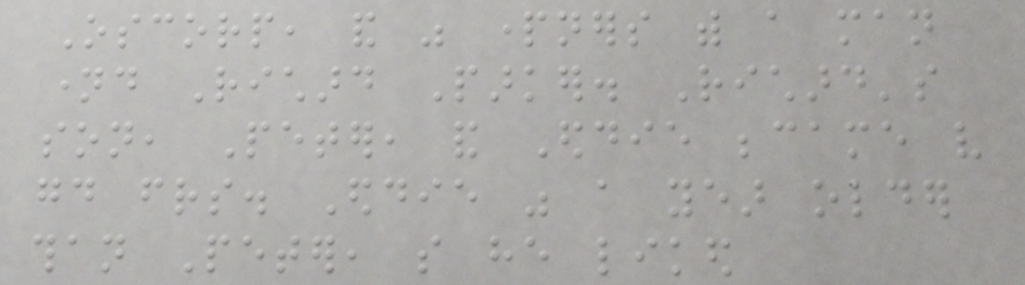Oscorp, and was partners with a man
named Richard Parker. Richard's
son, Peter, and Eddie became very
good friends. Eddie was a year older
than Peter, so he liked
